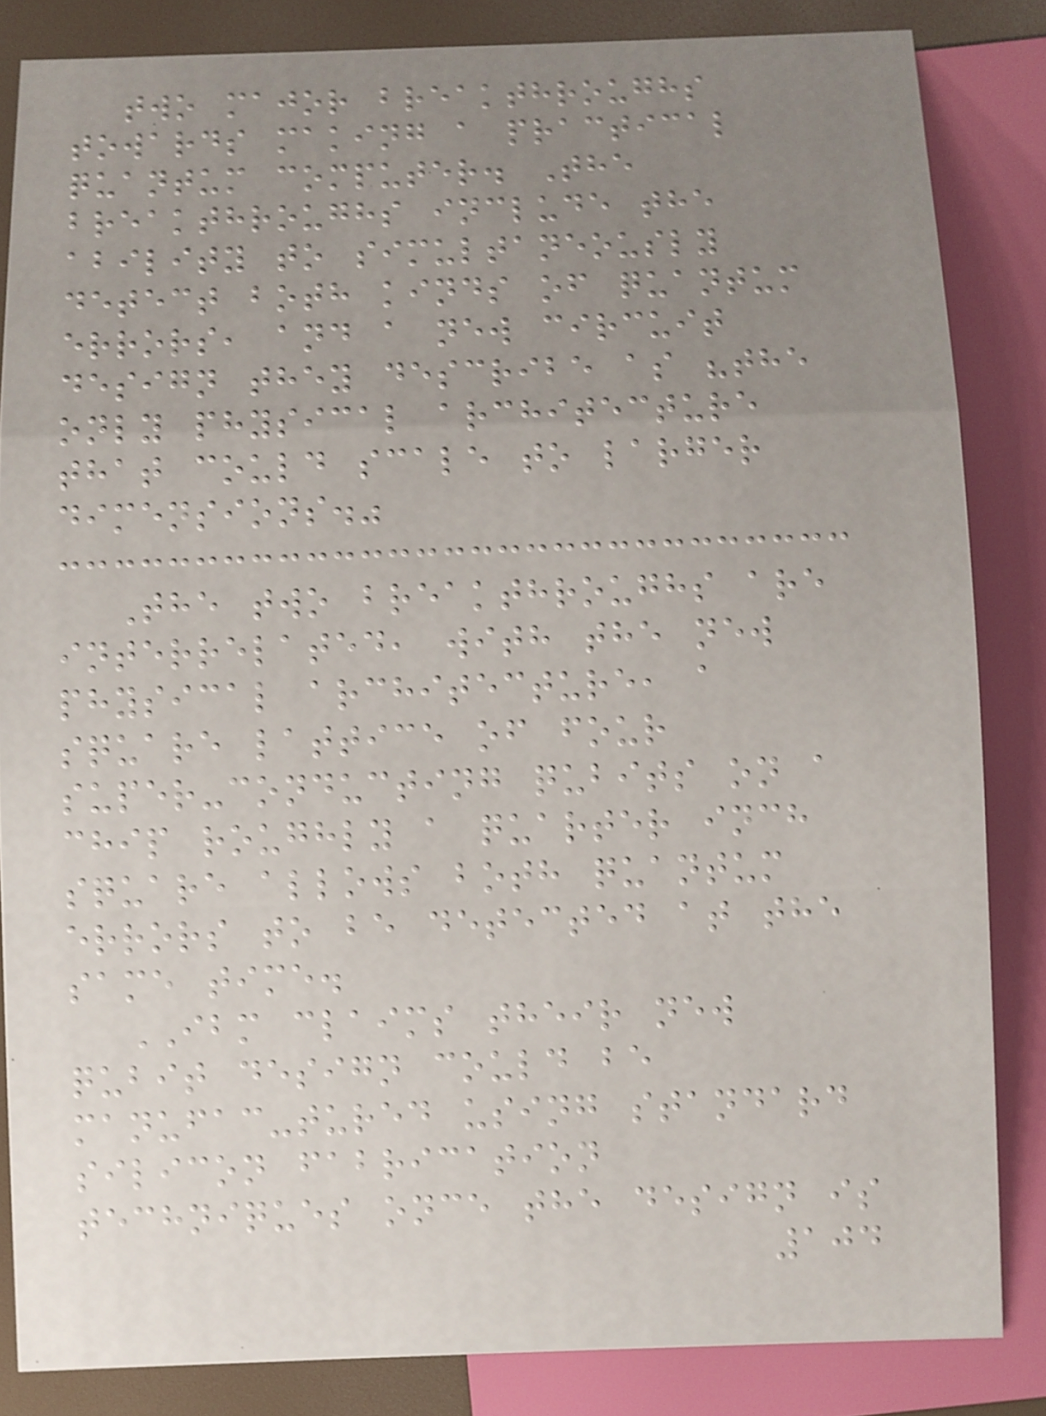two major breakthroughs
towards making a practical
quantum computer. The
breakthroughs include the
ability to simultaneously
detect both kinds of quantum
errors, and a new circuit
design they describe as "the
only physical architecture
that could scale to larger
dimensions."
The two breakthroughs are
interrelated, with the new
physical architecture, a
square lattice of four
super-conducting qubits on a
chip roughly a quarter inch
square allows both quantum
errors to be detected at the
same time.
IBM claims their new
qubit design could be
manufac-tured using standard
silicon fabrication
techniques once the design is
104
